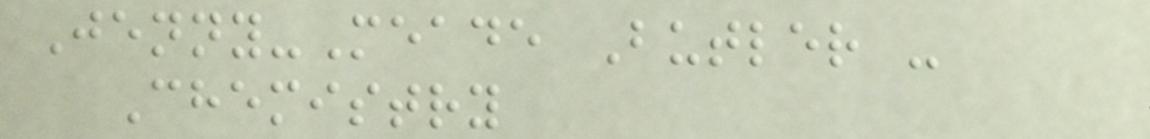Jenny-Meade Butler -
Chemistry
